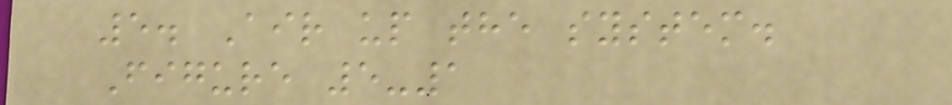5. Air up the system.
Figure 5-1
